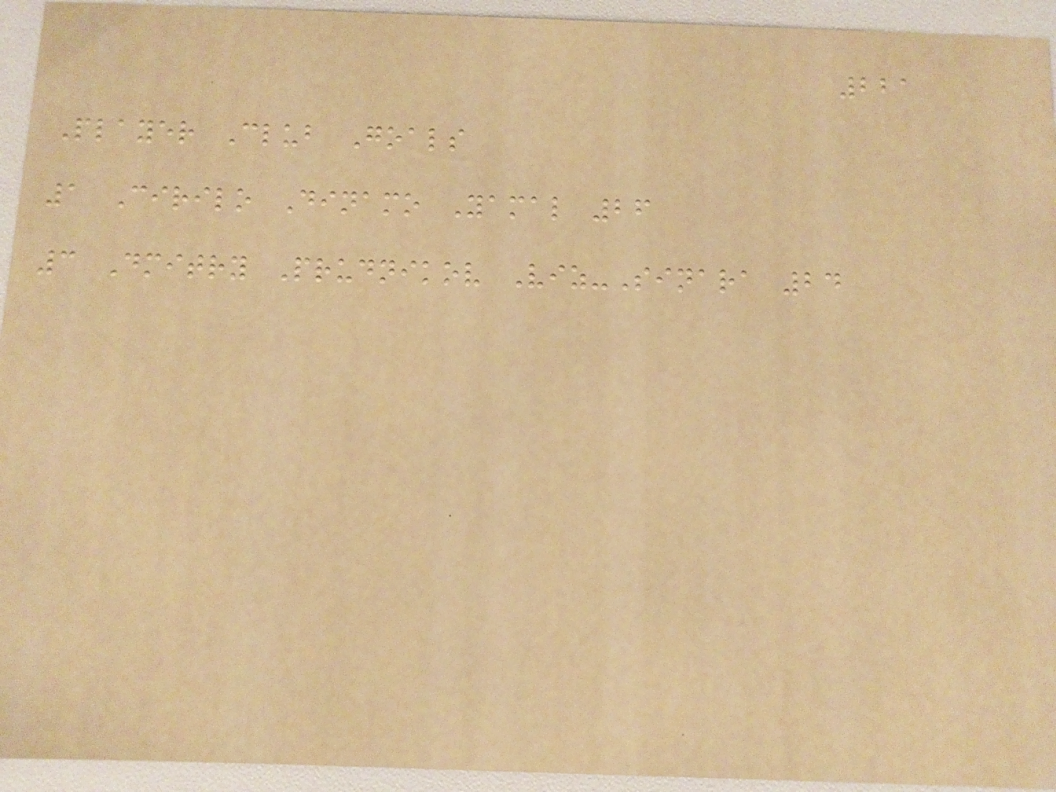221
Player Club Goals
1 Cirilo Dinamo Yamal 26
3 Dmitry Prudnikov Viz-Sinara 24
